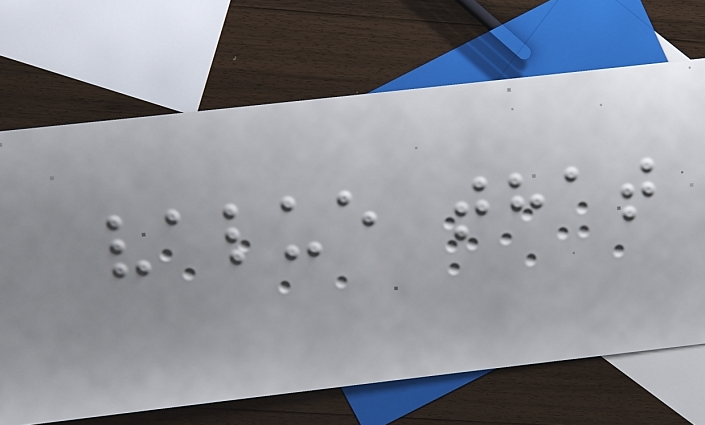value that
